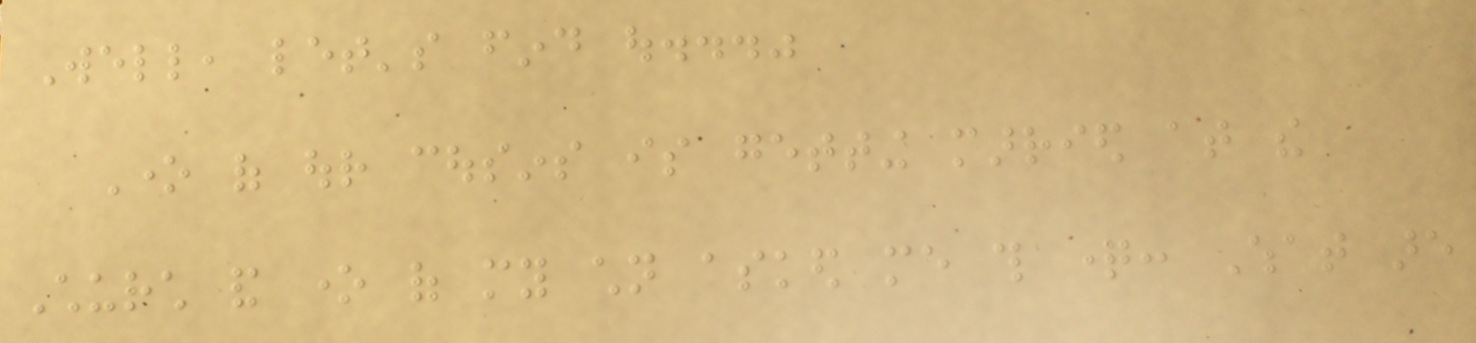Well, let's find out..."
One of our cousins is getting married at the
Church and one of my children asked me this question: What are
